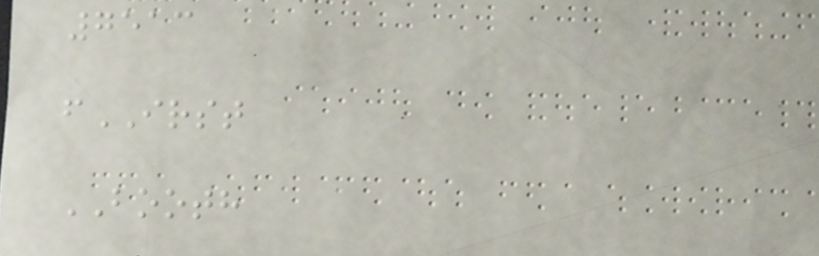7513
fIRST
BOOTH
